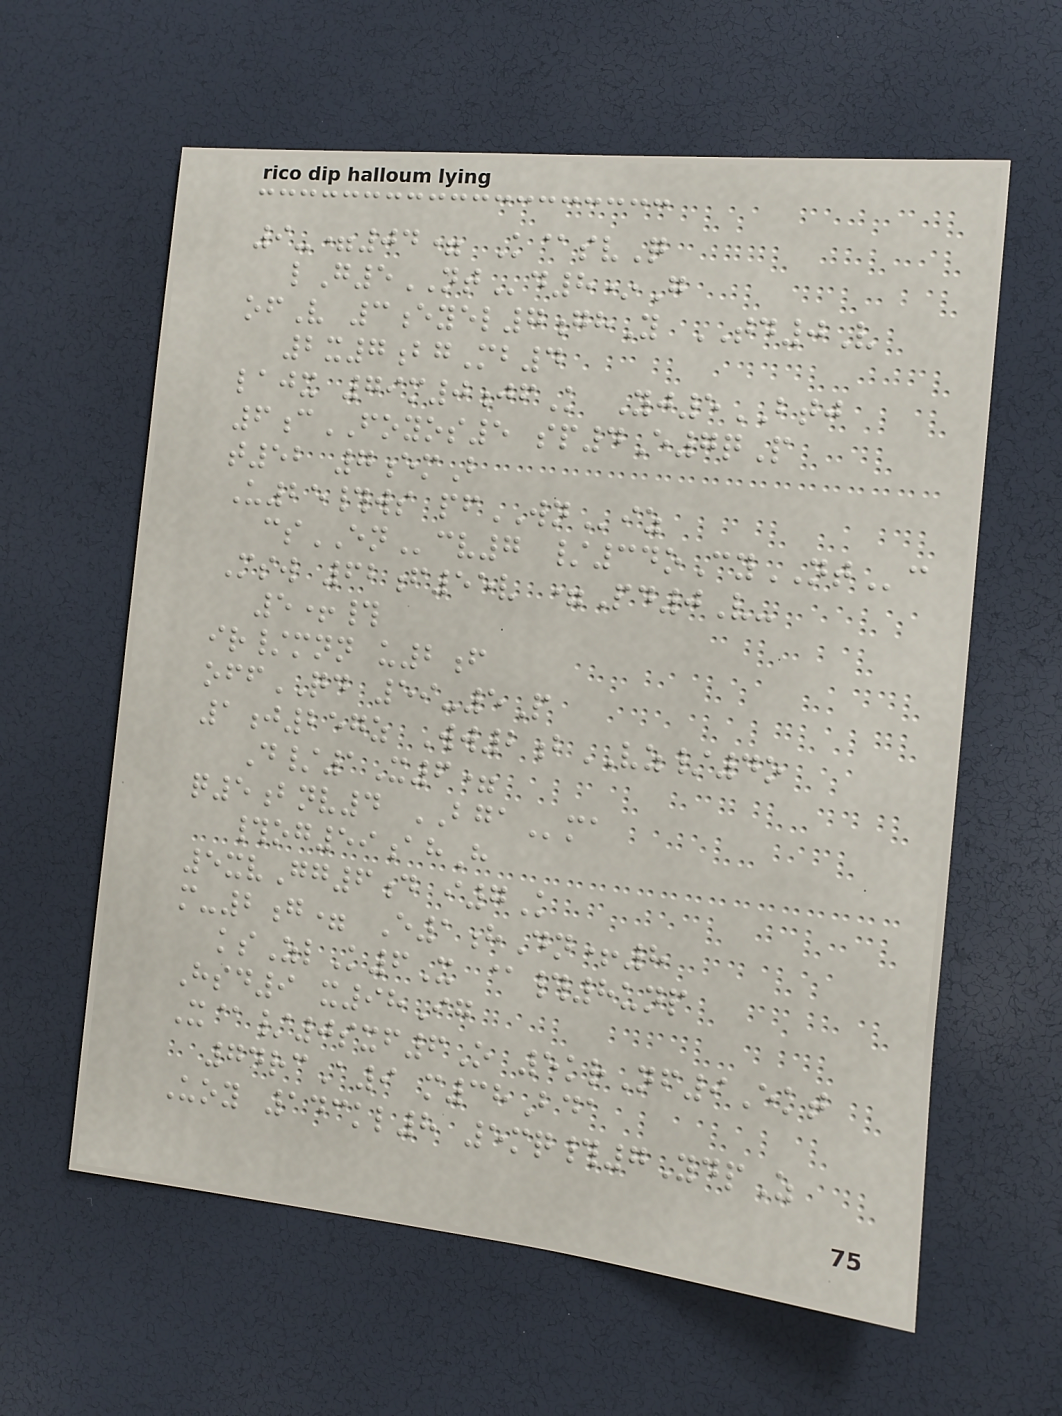9-=04= K@svQ
lG5NTd8*G
ofV 3eyel7ghY TD0V
2x7bgMb4
lajx 79m0jfK Yj5BTJ
6cFOYOS5 sp4E7qP
t52 7emB
U25#ws pfWNiz
csENcv7 /34oCyNTc
Msw 62f55v =Pd0V-
5+#
ir/mnn u2f
offQD 59-5P
1j257z Ww2bVZ/4o
D/1X6=
q5bnv4 BGAma
#og59ahH
5xvGg6d i7K
m-2g= E1hDn+8
ksZlK6X @#8unp
Hsd9 x98Ig
X@/0sxf6O 5krNf9Ekt
74rcA9 m38Bda
Uoy 143kl8 5mq#7YdpZ
